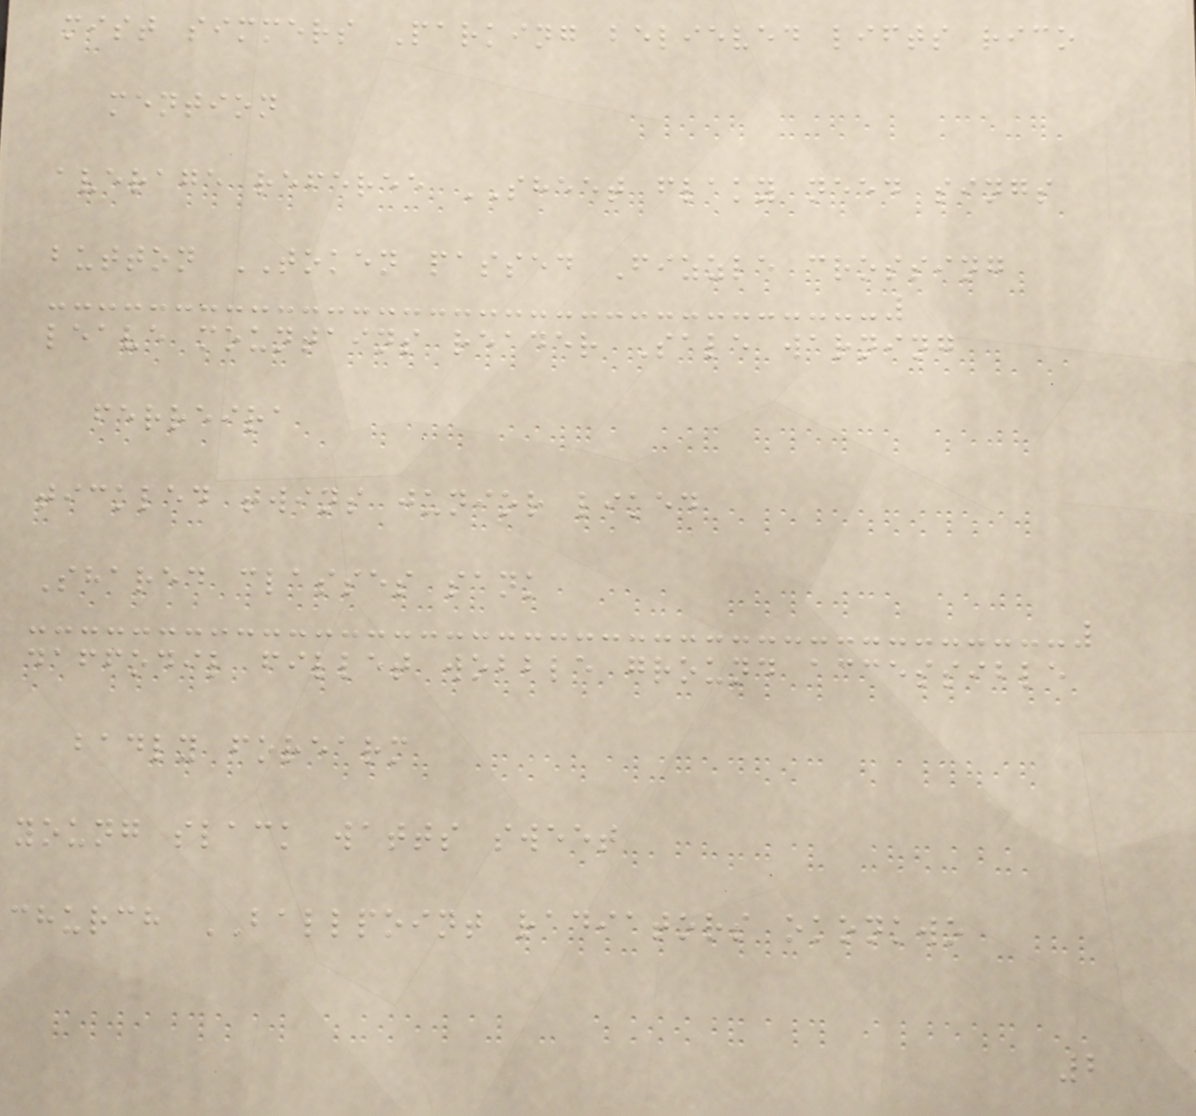mist simmers Parking believed lifts rico
mention
average referee SHEET flaky need sings
button TOKEN passed Fizzle crossing
leave mountains reader Sale warning
ferreira
tickled twins junior liked
Shared classes sank
daffodil fillet wobble ground accessible
badly forearm
young slack watts sweet
church BALLPOINT radiators okonkwo
2
